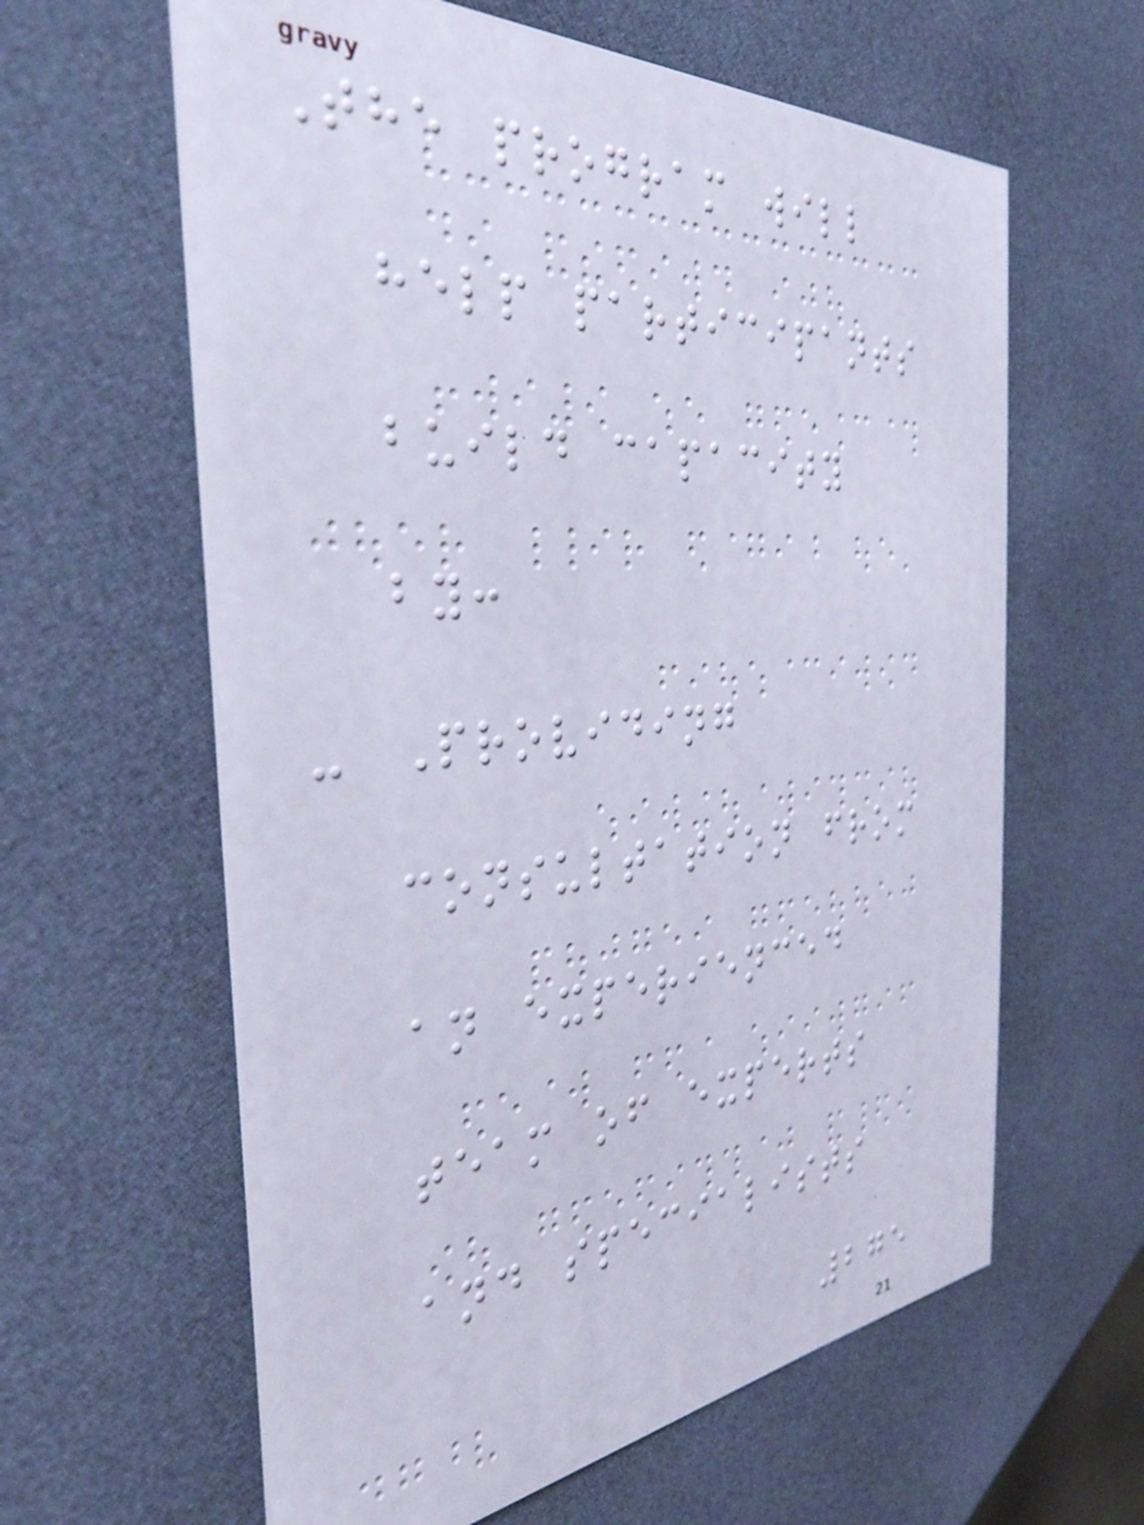The program will
help participants
build capacity
by:
- Providing
consultation from
an experienced
team of experts
and specialists
275
